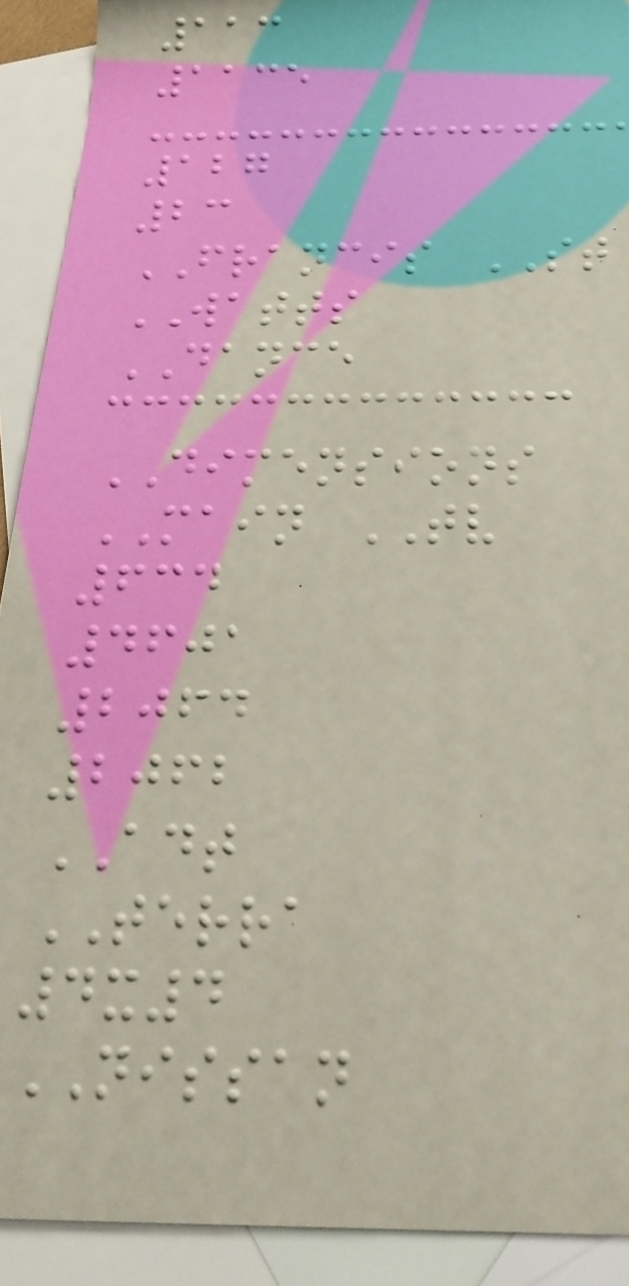113
1135
127
23
FRANCIS ST
WATTS
DANCE
DIMENSIONS
MAIN TV
634
4601
2064
2062
ADT
TERRA
4x4
NISSAN
